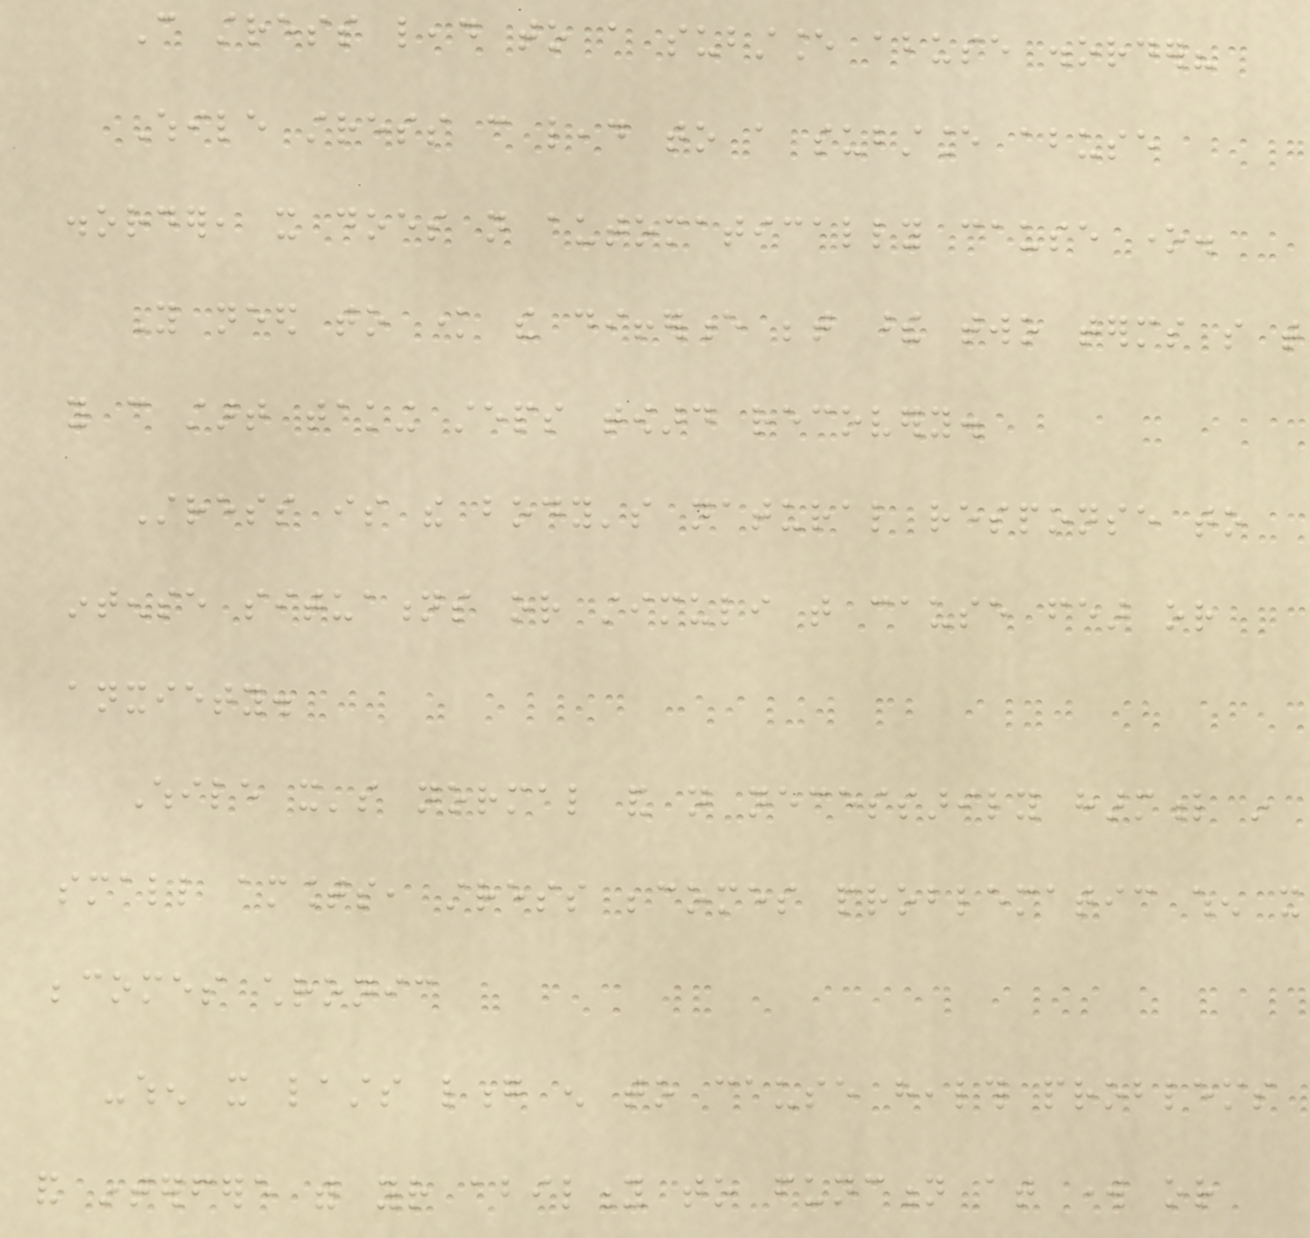Can stress lead to a substance abuse disorder?
While stress can lead to a substance abuse
disorder, it does not automatically cause one.
You need to know the difference between these two terms so that
you can start taking steps toward recovery.
Stress is the body's natural response to
intense situations or stimuli that cause fear or
anxiety.
While it's normal and not necessarily harmful in
small amounts, stress becomes problematic when it
becomes chronic
-when it lasts long enough to cause health problems
and interfere with your ability to function at work or
